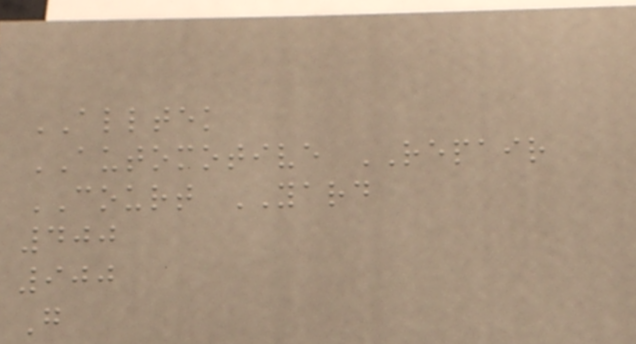ALLTEK
AUTOMOTIVE REPAIR
COURT YARD
400
900
G
